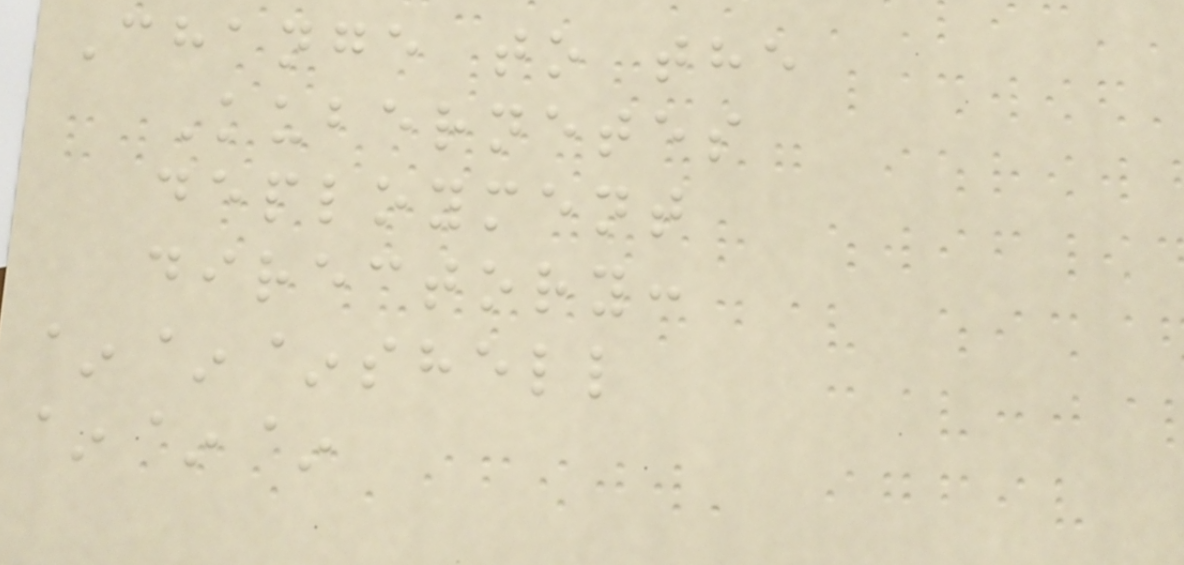Change to the
Kubernetes
deployment
directory:
~~~shell
~~~
